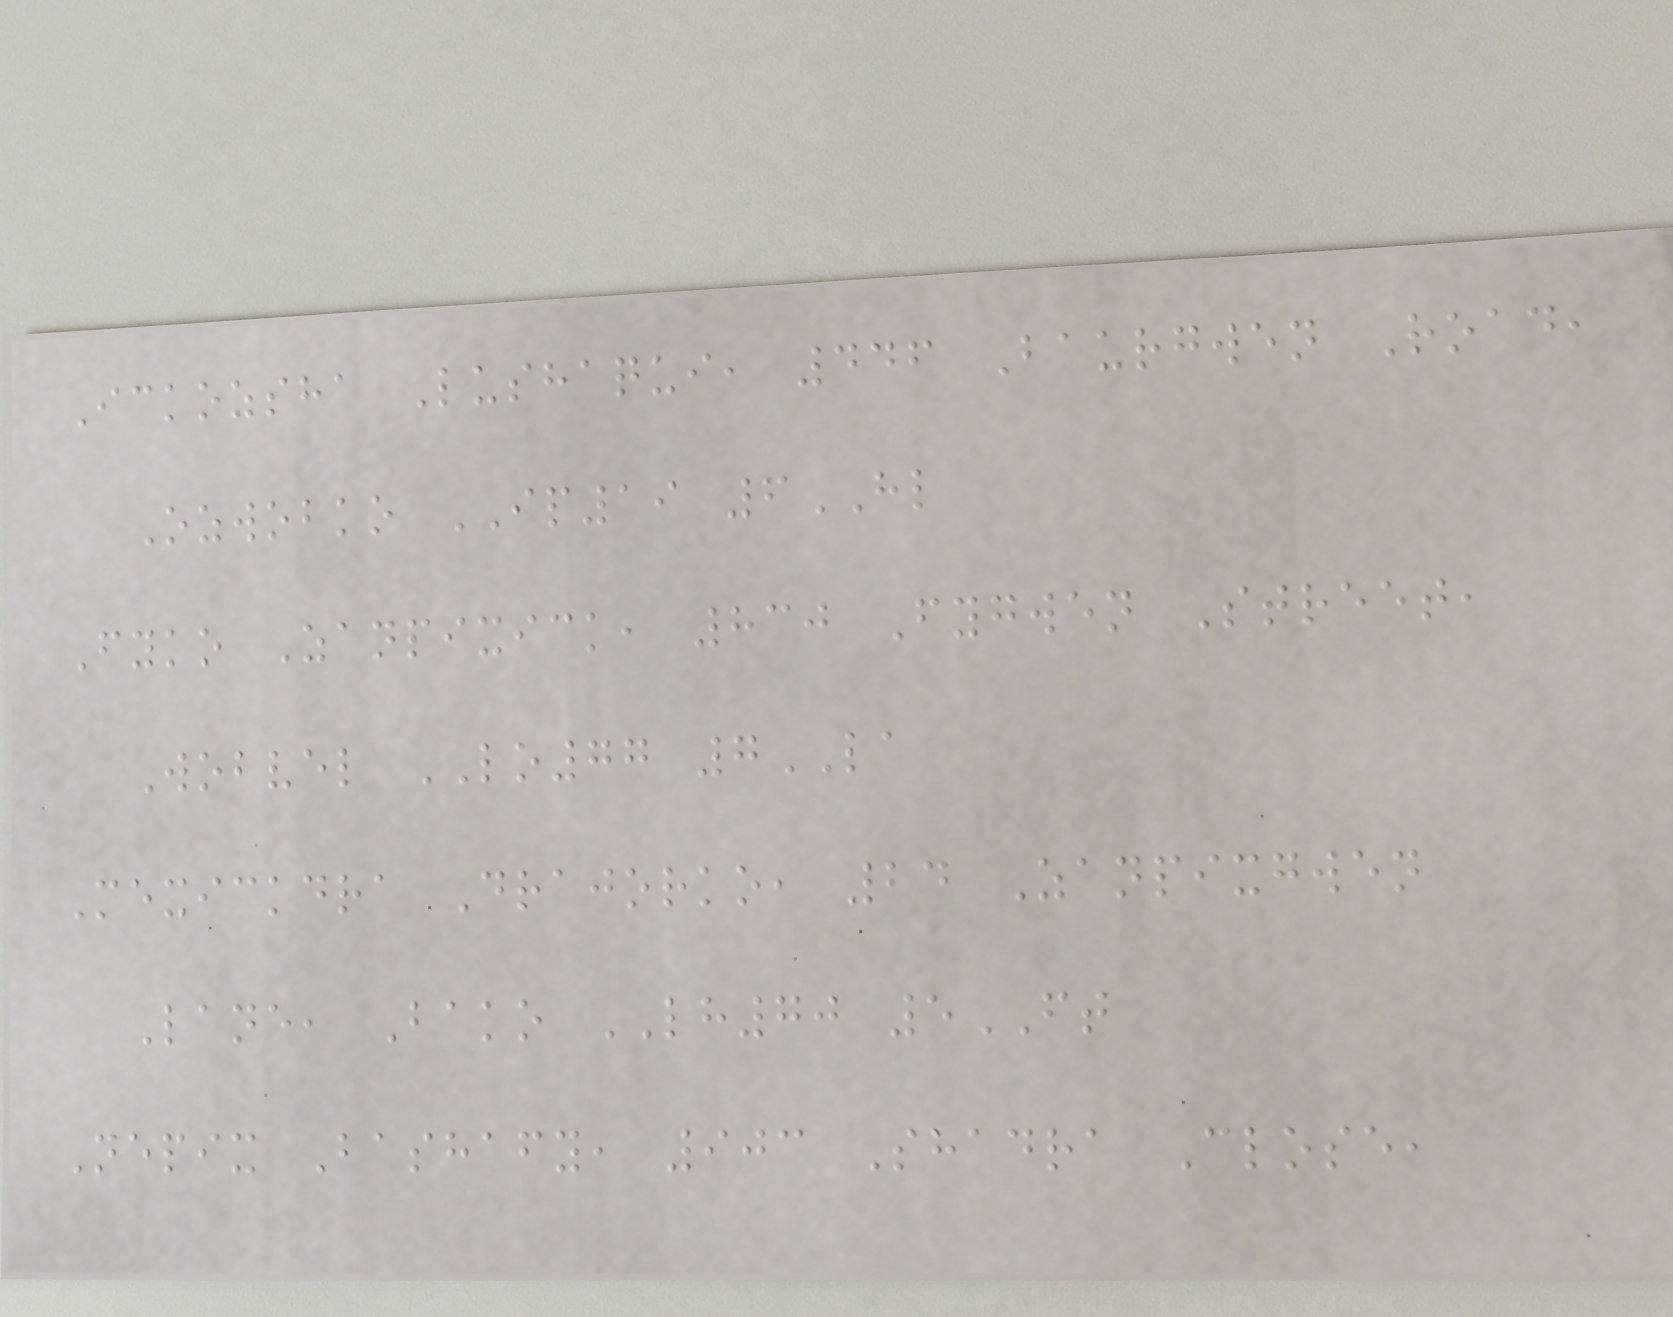Ickozsha Lushaqui, 446 Baurgwen Road,
Ozwobko IP19 6HL
Fyko Zanpixick, 830 Fygwen Street,
Wobvel LO77 7LA
Mexickdra Drajorko, 24 Zanpixgwen
Lane, Bako LH70 5FT
Nepix Bashafy, 903 Shadra Close,
